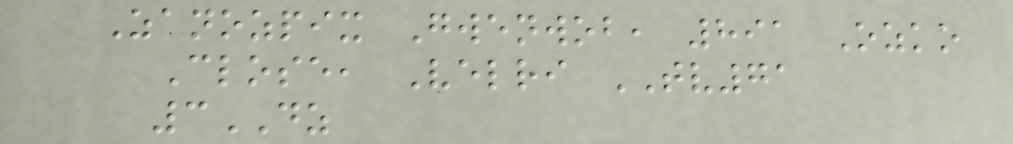Zanozpix Gwenwob, 891 Ozko
Close, Velri TV71
3DZ
